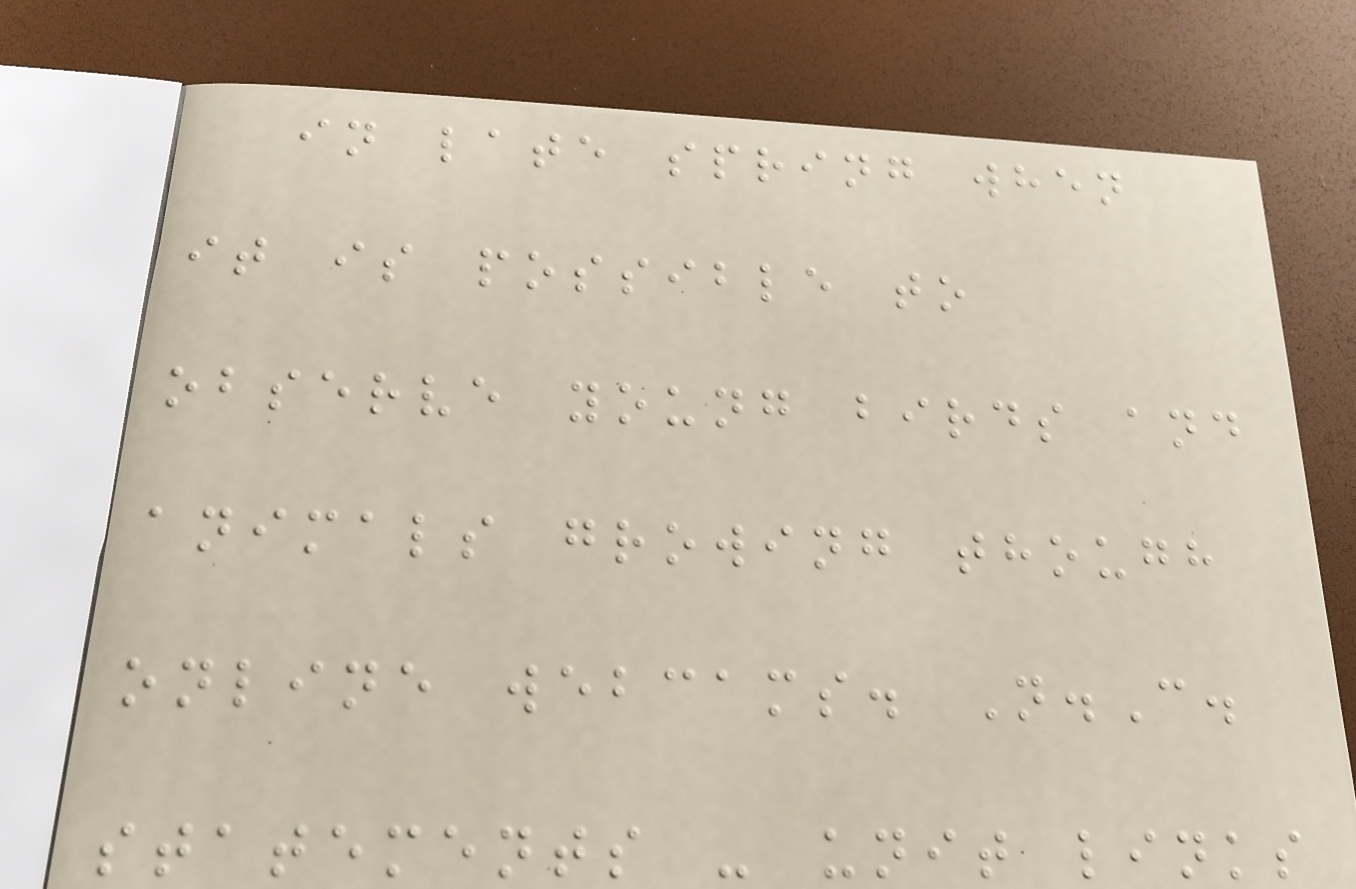in late spring when
it is possible to
observe young birds and
animals growing though
online webcams. N.C.
statements - unit links
